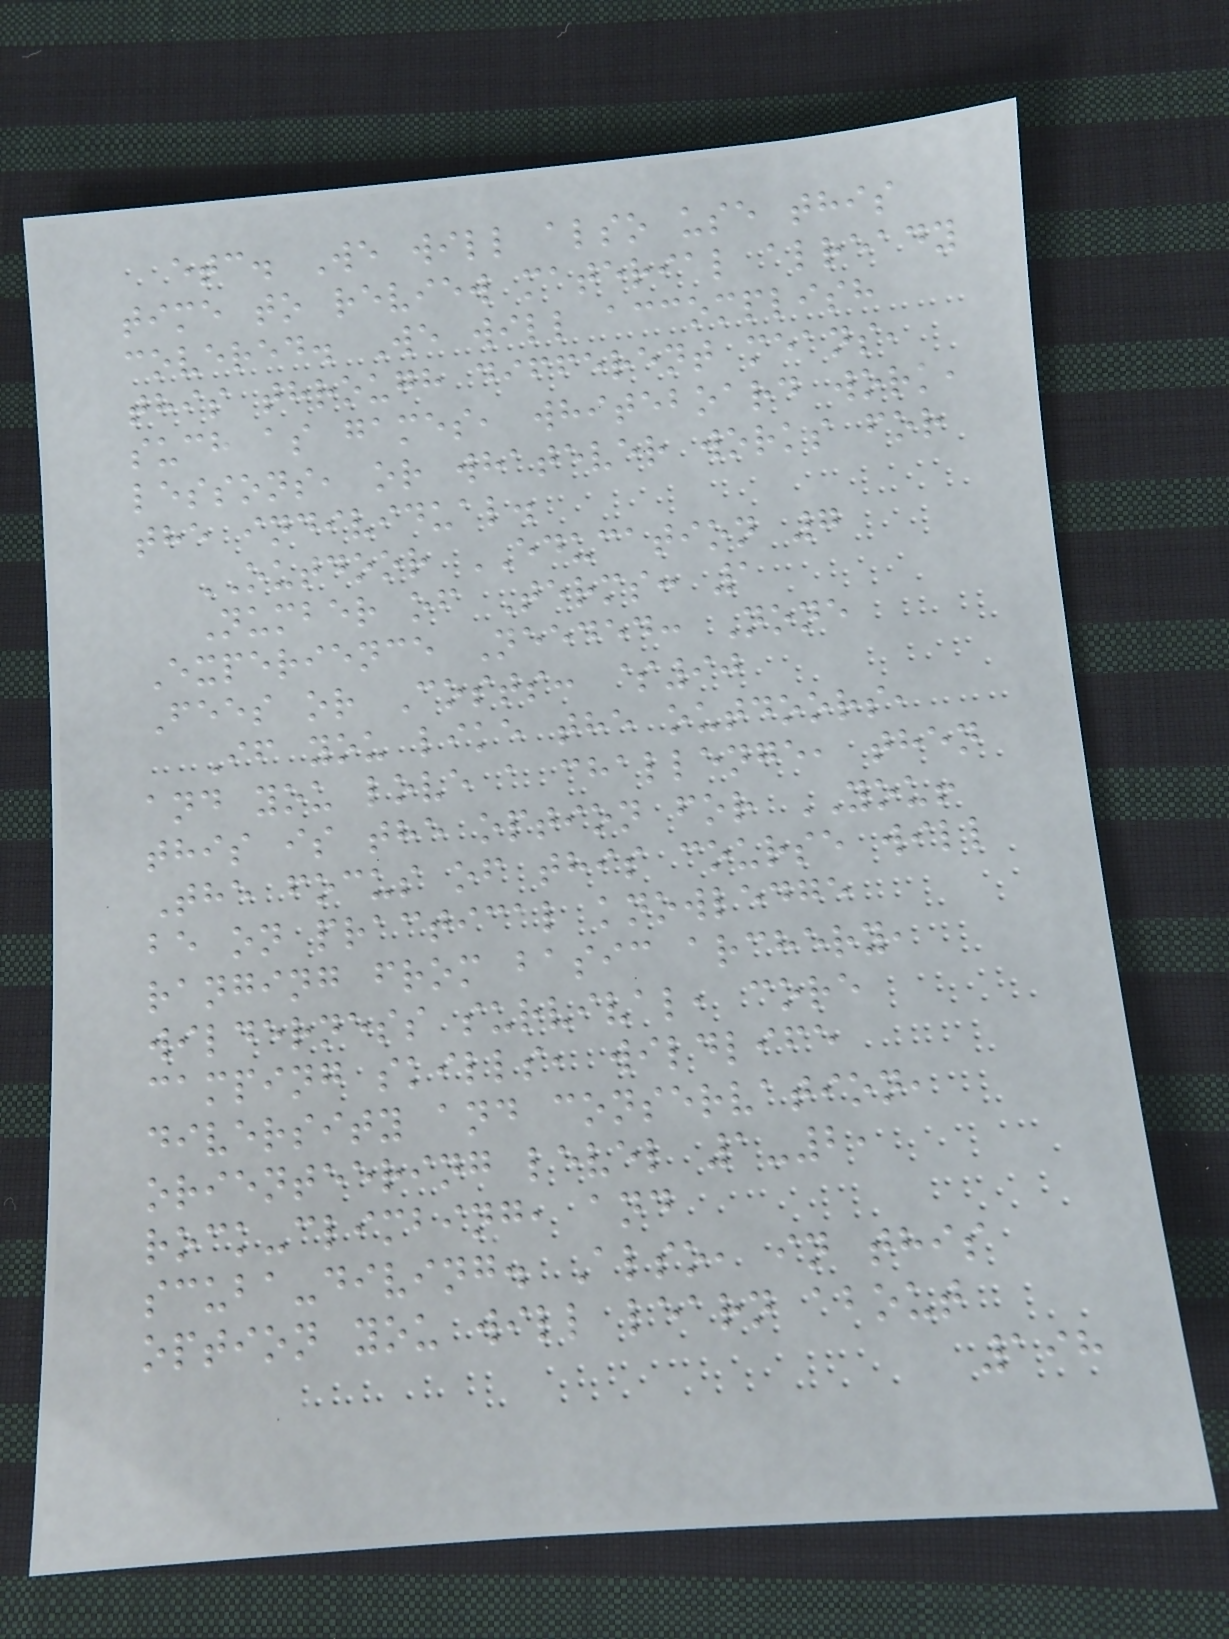etc. We will also use this
time to review material already
covered. We will accomplish
this through different means,
such as games, whiteboard work,
lessons, or whatever works for
the individual.
OUTDOOR EDUCATION 7
Number of Terms: 1
Experience Needed: None
Fees or Costs: $90
If you like the outdoors,
and you love a challenge, then
this is the option for YOU!
The focus of this course will
be on practical knowledge
ranging from basic archery,
wilderness survival, core
camping skills, wildlife
diversity and conservation,
orienteering level 1-2,
rock-climbing, and
scuba-diving. Also, in this
option you will learn about
198
